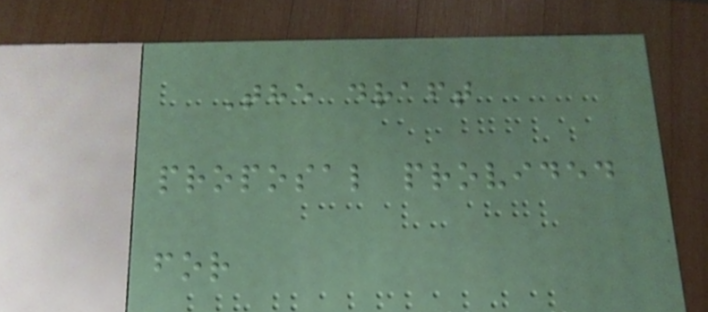The draft
proposal provided
for
